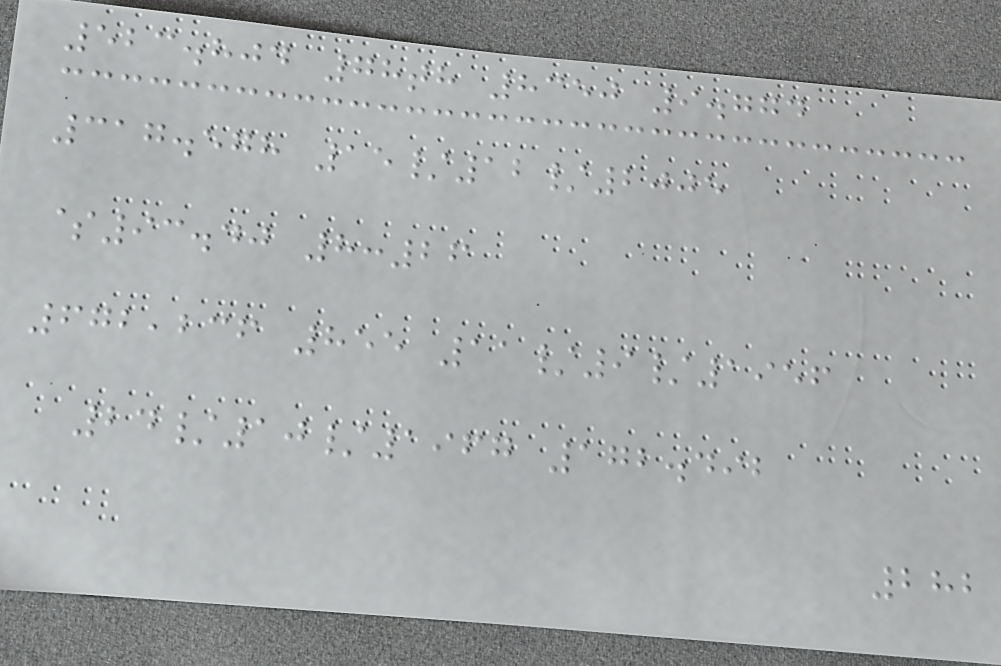523.804 78th 8350 9.774
317.578 15/12/2005
$93.40 8:26
672,236 855 11/9/1956
24/10/1967 172.492
282
